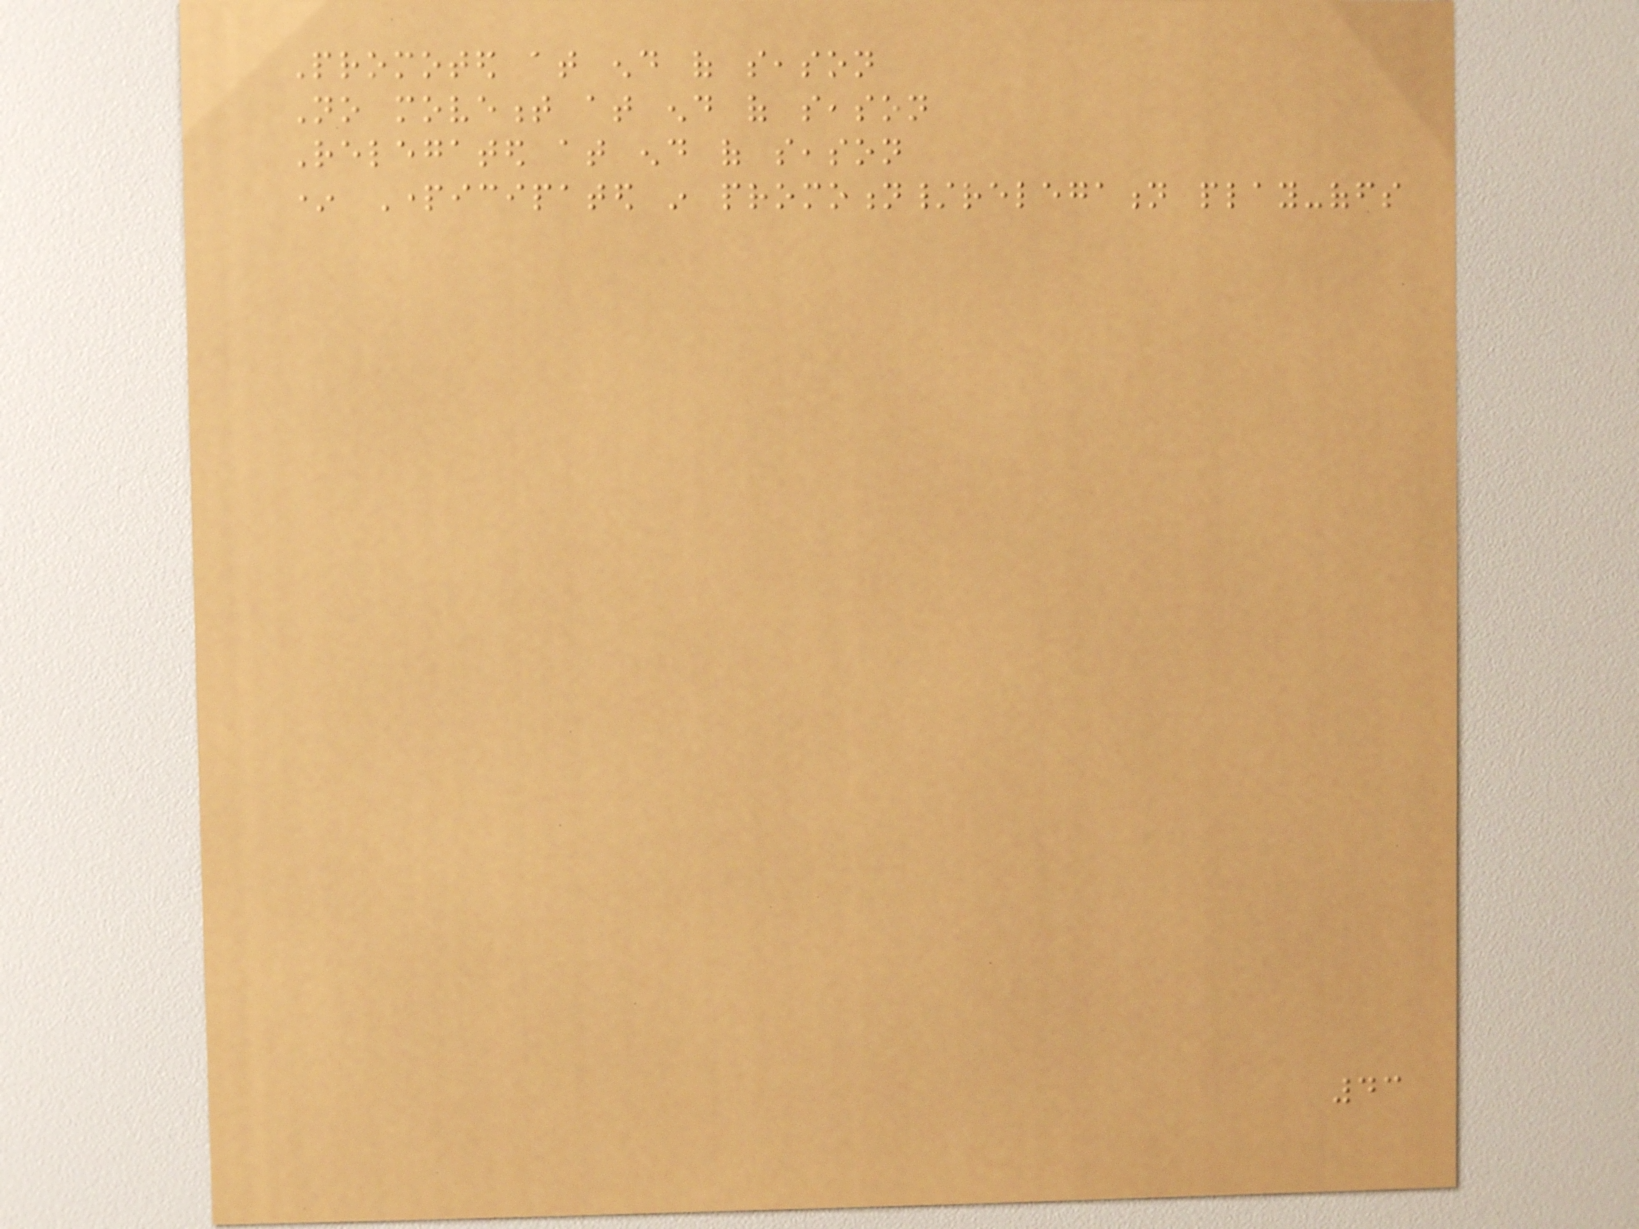Promoted at end of season
No movement at end of season
Relegated at end of season
* Participated in promotion/relegation play-offs
43
